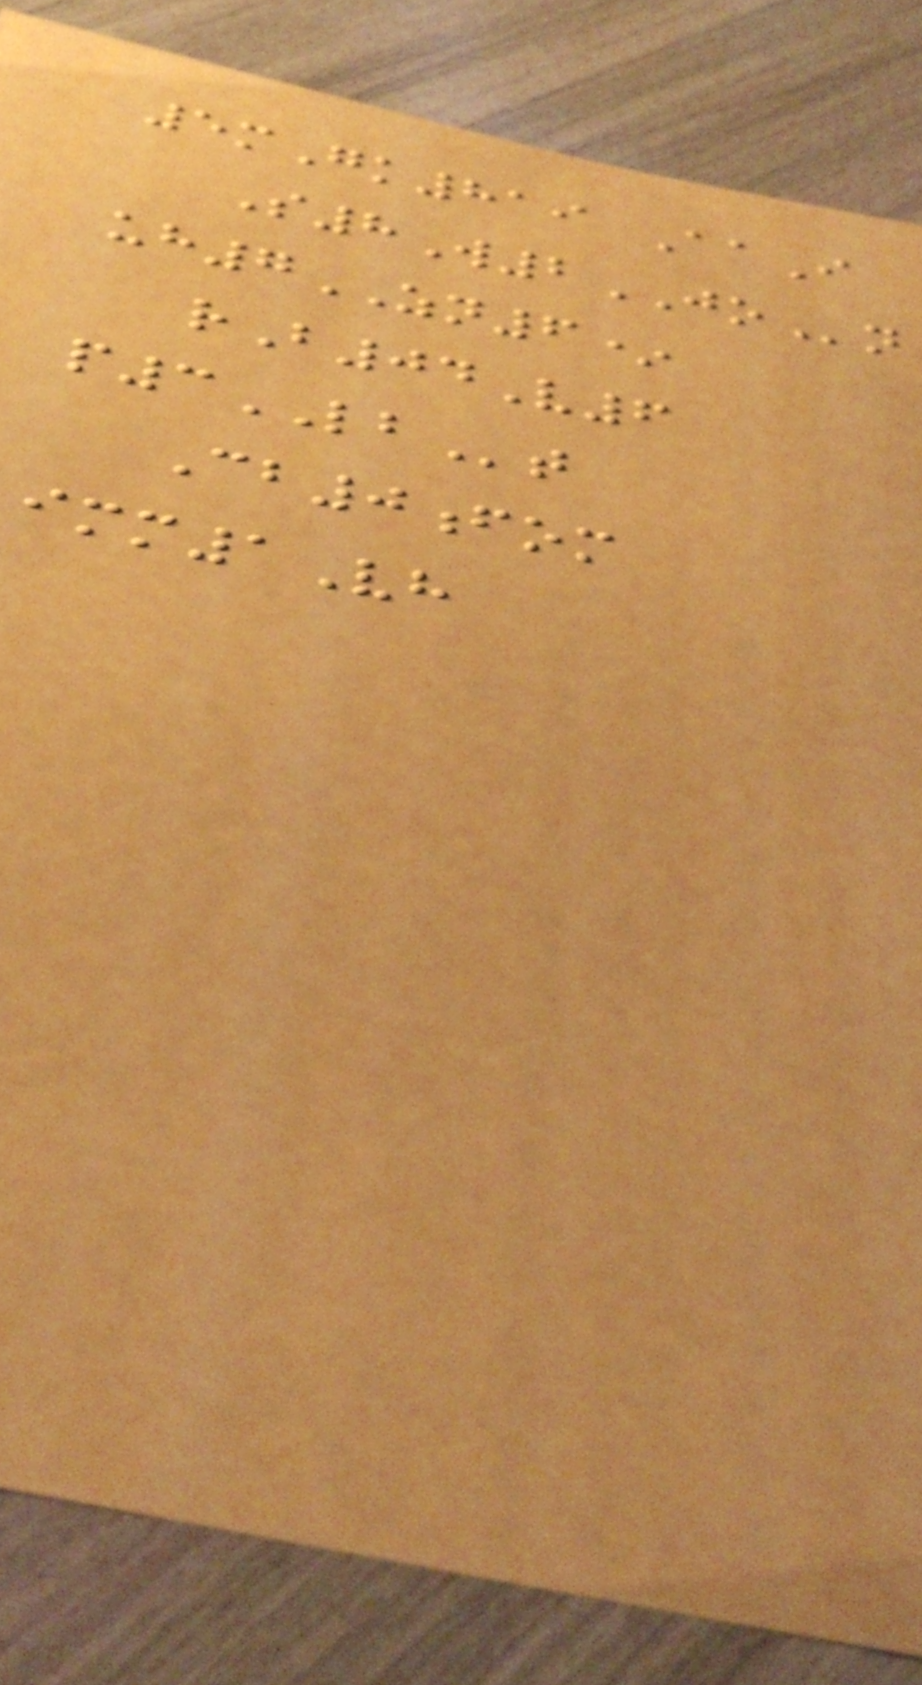5mGk819 AaI
S8W2JOn
uh7ZN6*
rB04V6
p3LBt
Cb0fom
imm1Vh
